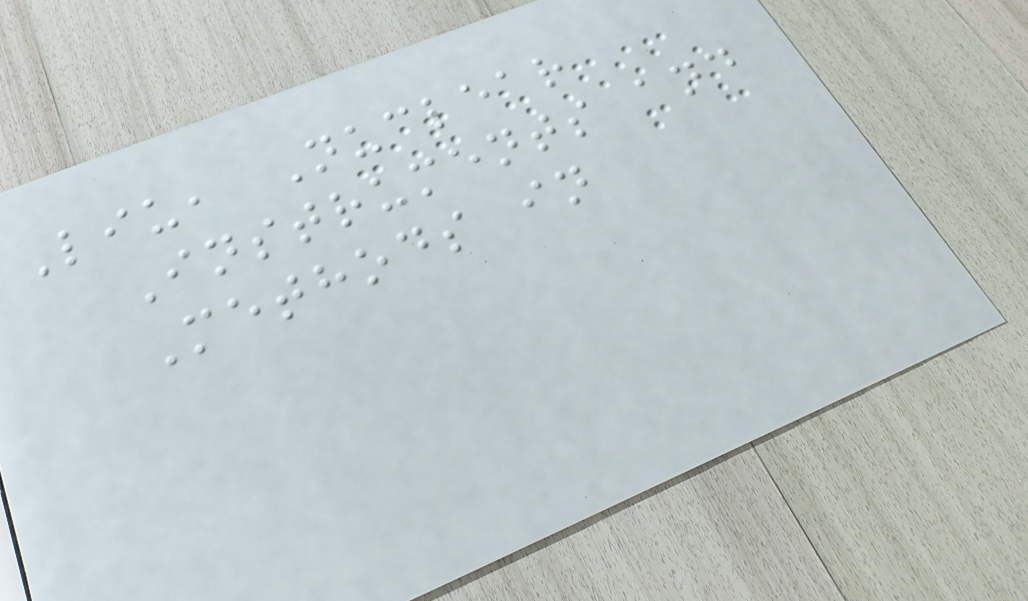Liu, Nuclear
Instruments and
Methods in
